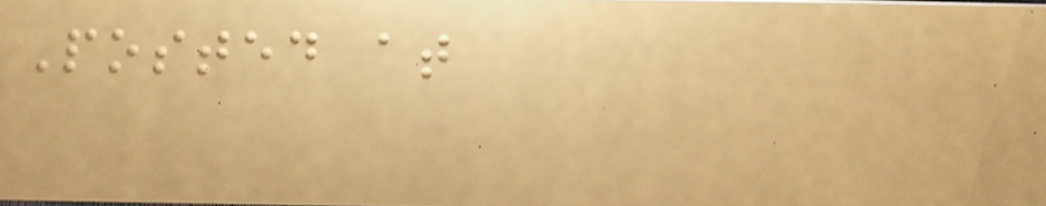Posted at
